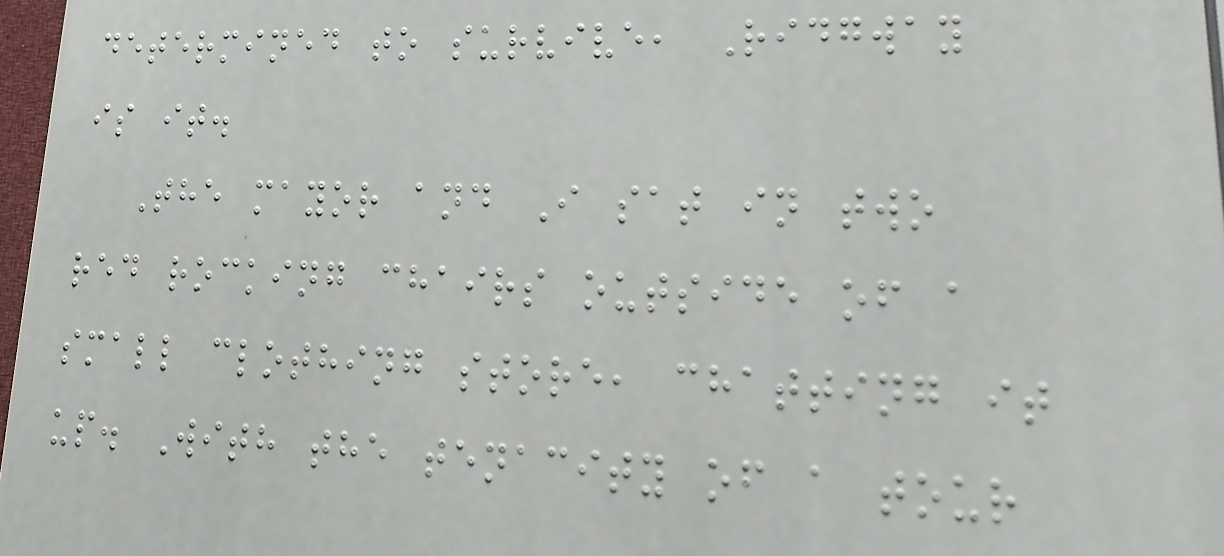determined to survive, Ridgway
is it.
The mayor and I sat in two
red rocking chairs outside of a
small clothing store, chatting it
up. With the tenacity of a tour
